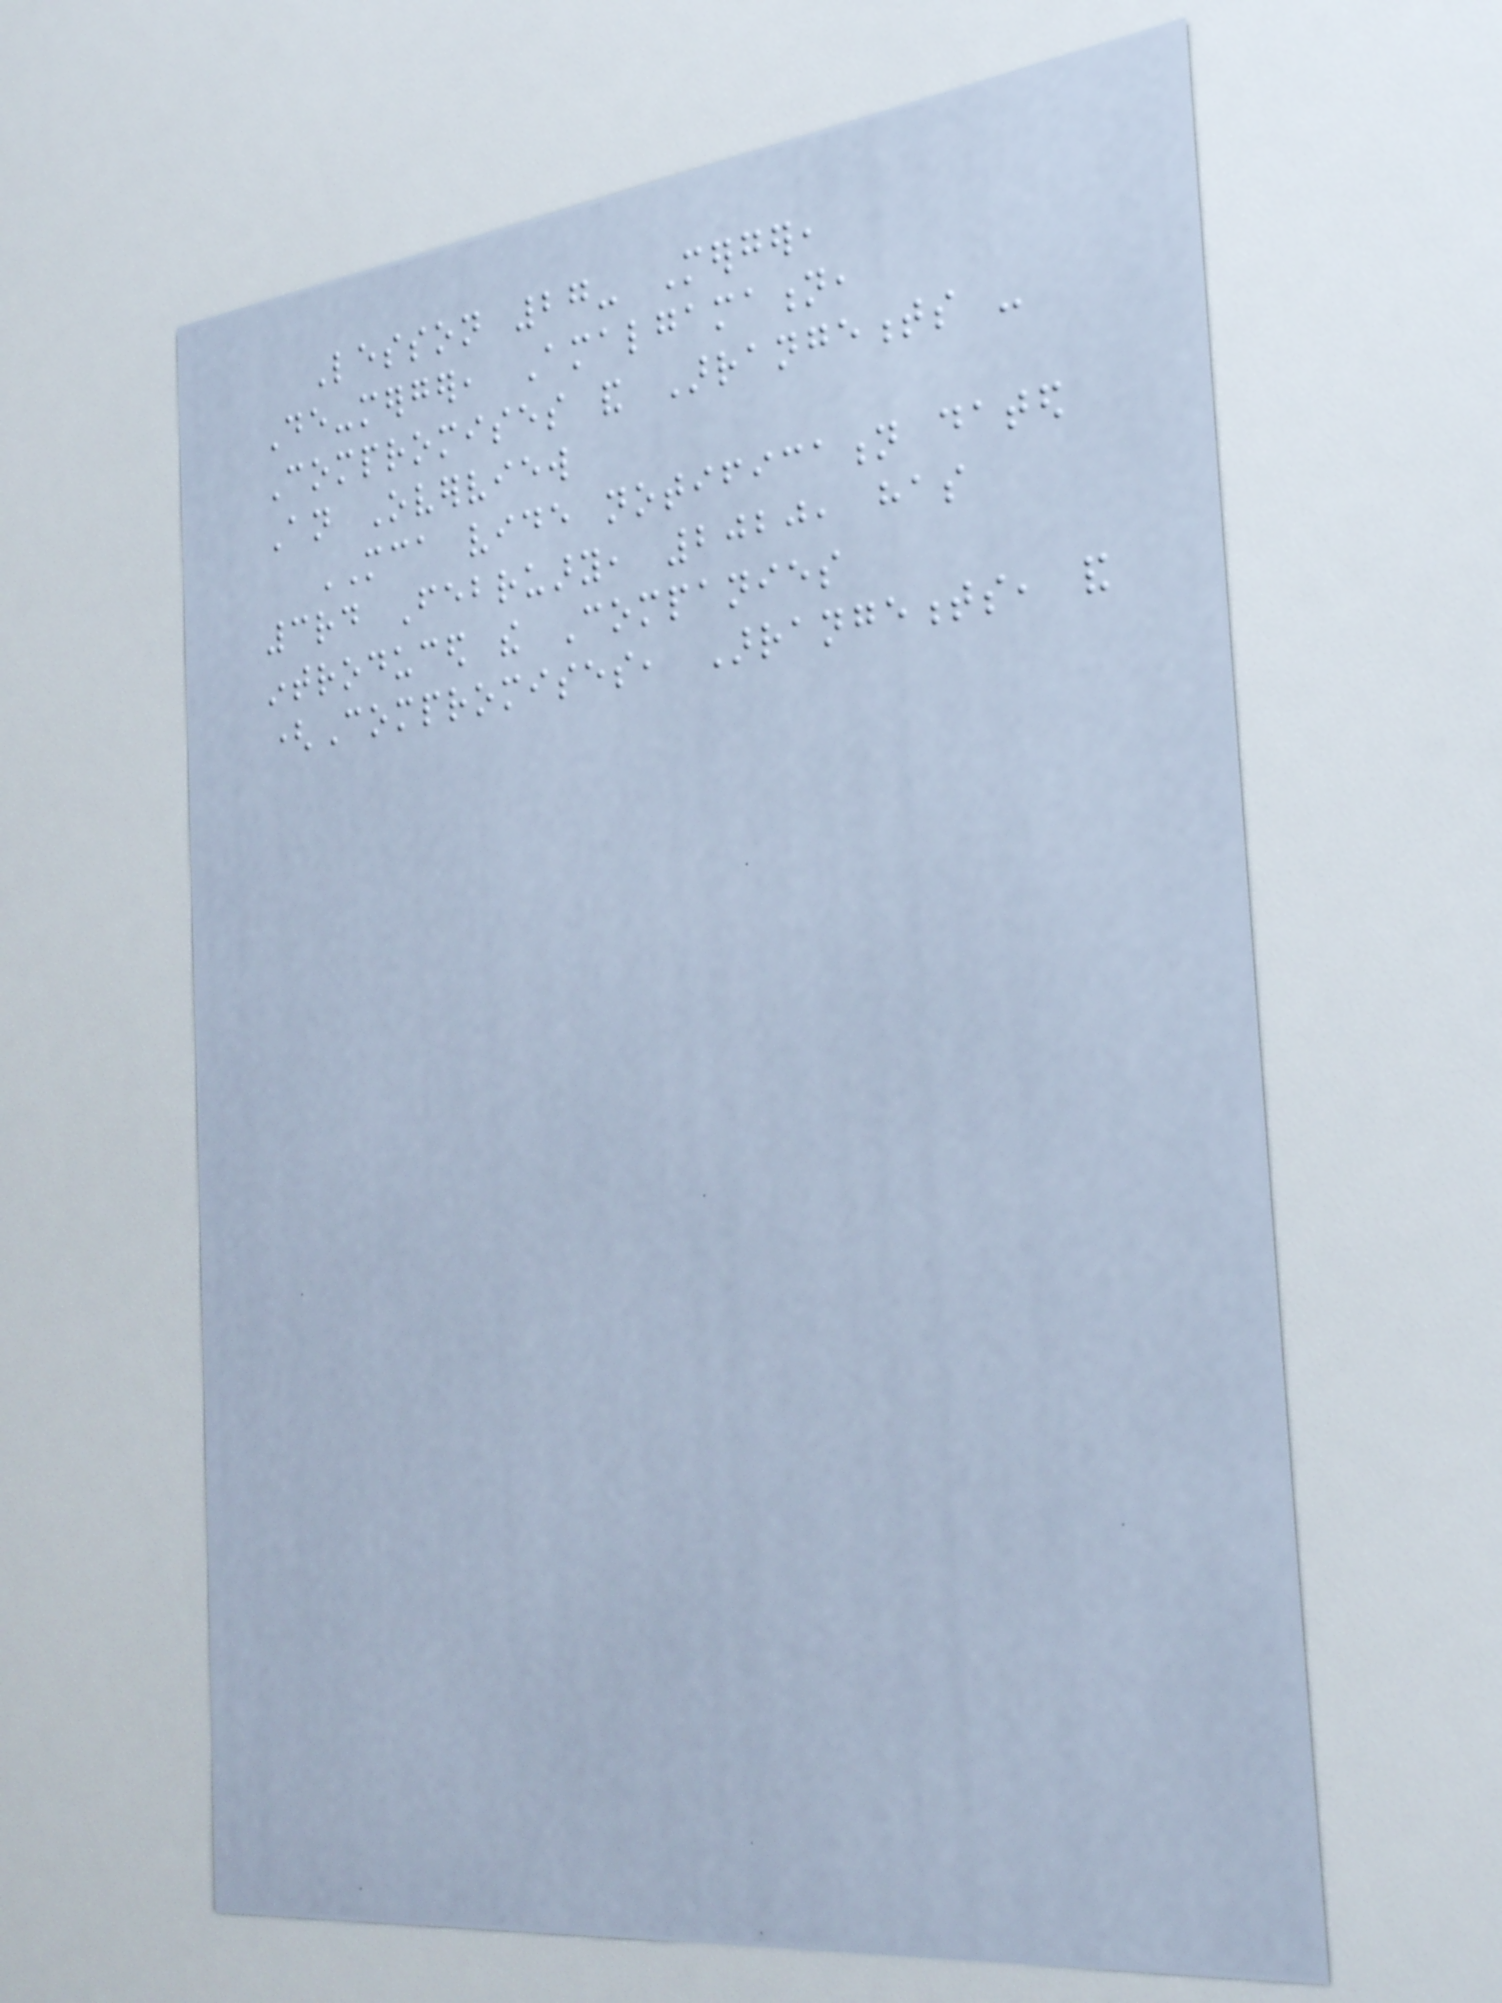Lesson 27- Merger,
De-merger, Amalgamation,
Compromises and Arrangements -
An Overview
MCA vide notification dated
3rd February, 2020, has
introduced the Companies
(Compromises, Arrangements, and
